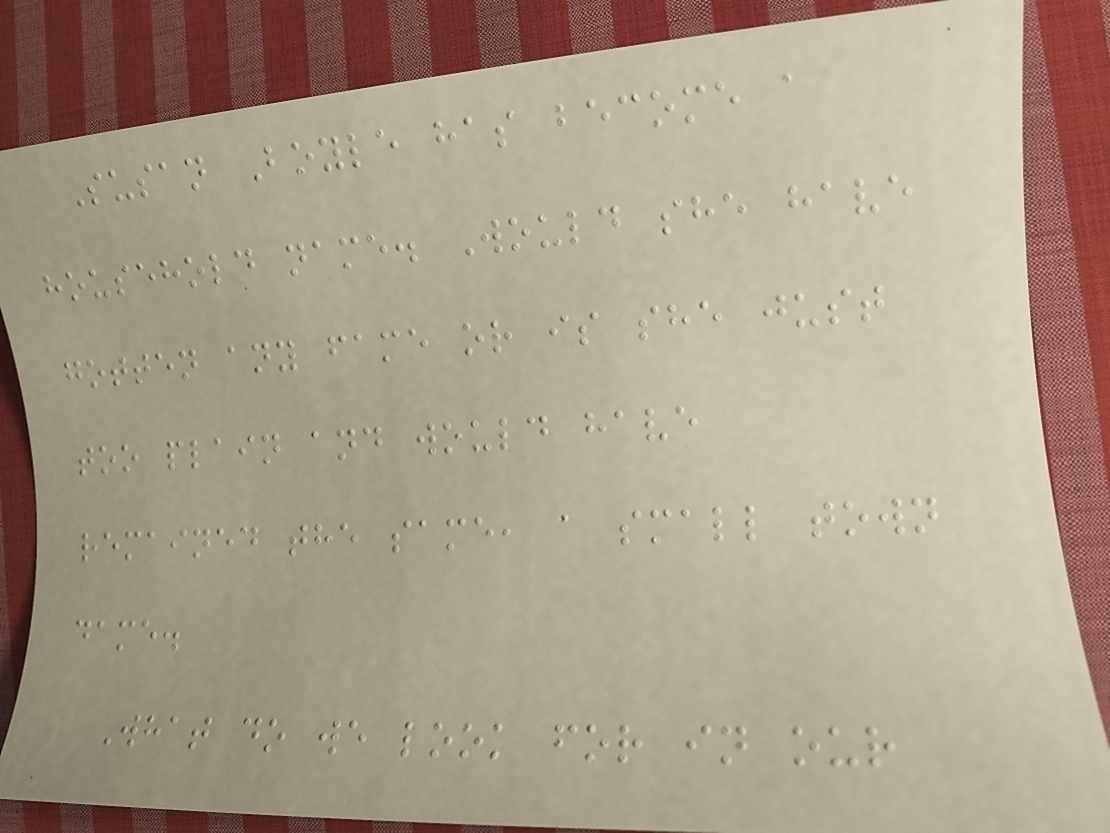Susan Boyle has become a
household name. Would she have
gotten any fame or is she just
too plain and would have
remained the same, a small town
dame.
What do we look for in our
